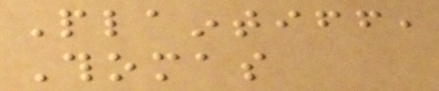Plaintiff,
Thomas
